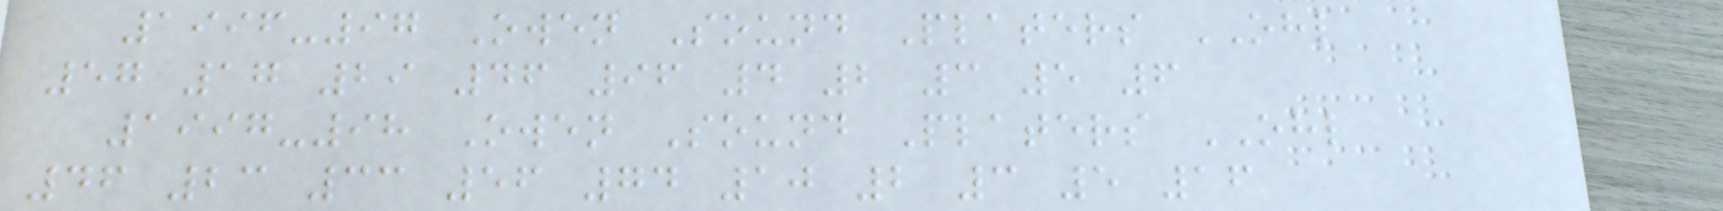1996-97 Owen Sound Platers OHL
57 17 29 46 96 4 2 3 5 6
1997-98 Owen Sound Platers OHL
46 23 33 56 74 10 2 3 5 16
